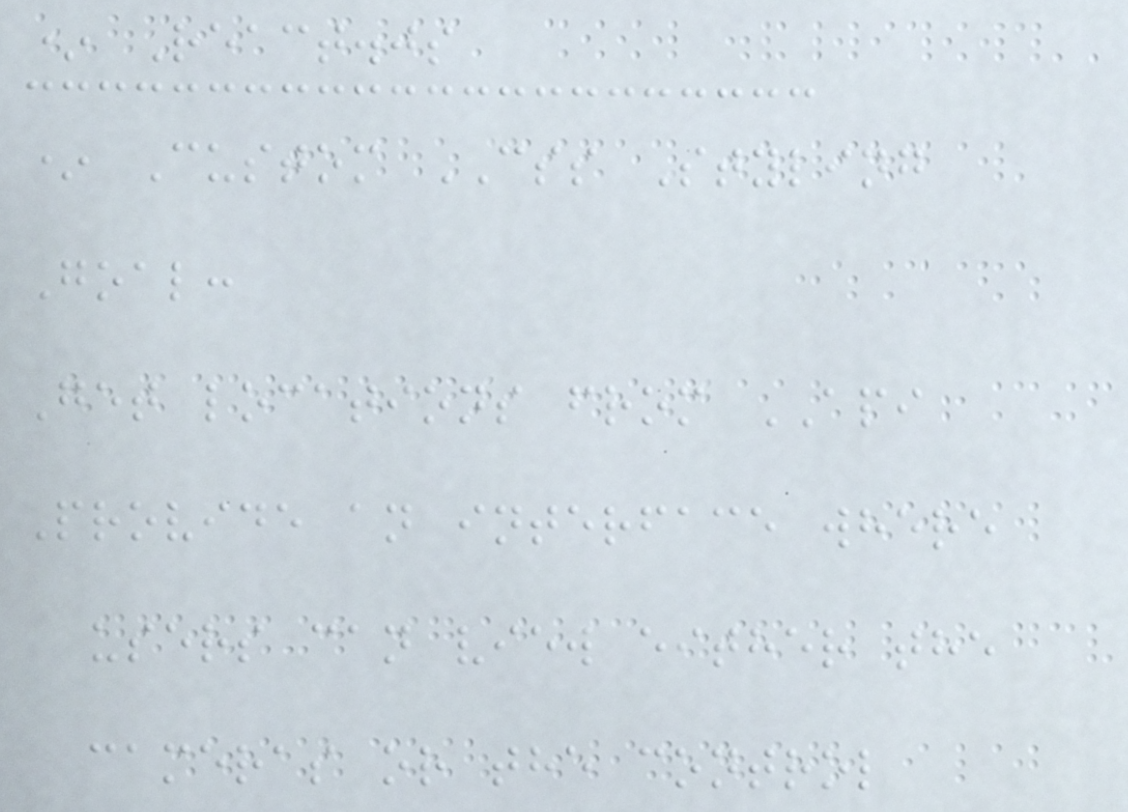* React.js
* Custom CSS Styling
Goal:
Get locations from API
Provide an interface where
users can view either the
cameras or the control
